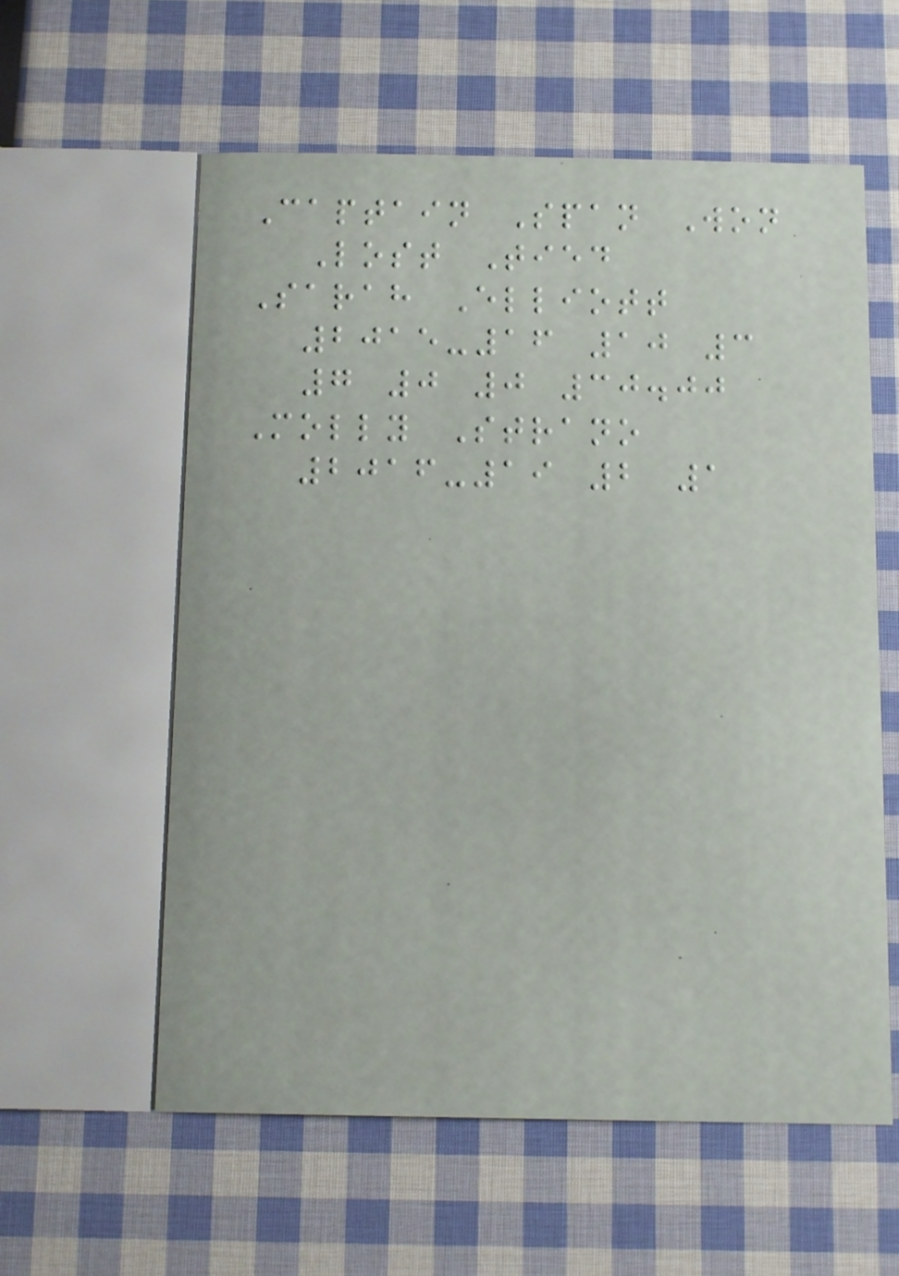Captain Span Won
Lost Tied
Sarah Elliott
2015-16 10 3
7 0 0 30.00
Molly Strano
2016-19 2 1
